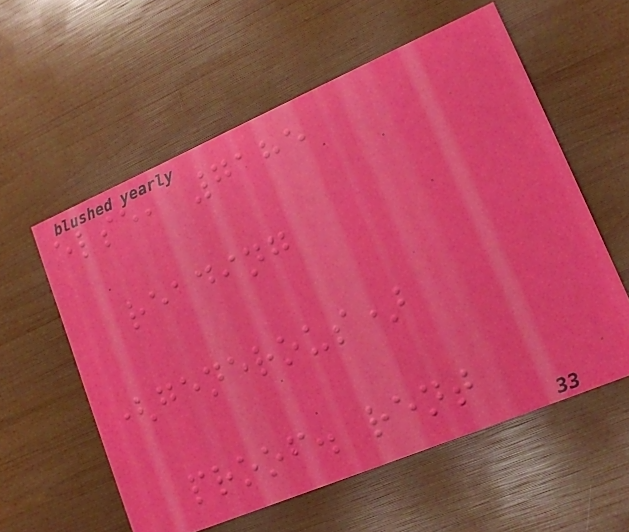else, 7185
reading
(generous)
proof. rent
